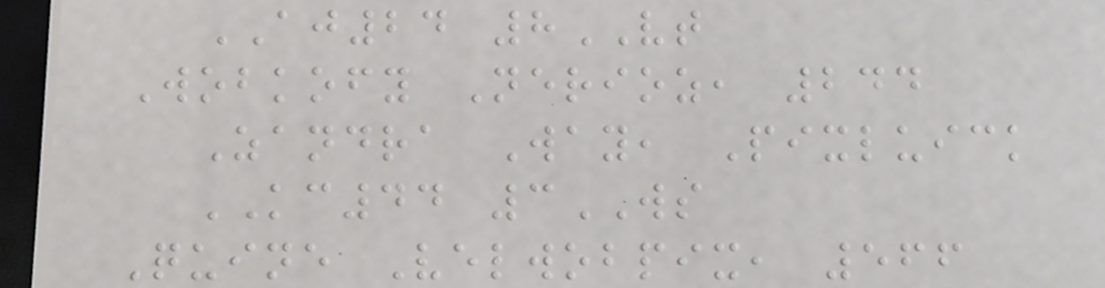AJ24 8VT
Wobkofy Nerioz, 244
Zandra Way, Pixluick
KC44 3WS
Quine Velwobpix, 566
